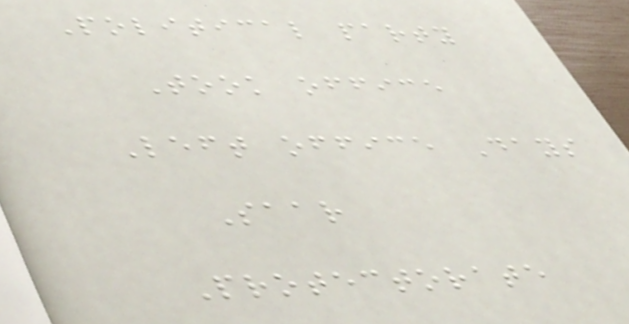Political party
Took office
Left office Days
Saar
Protectorate
